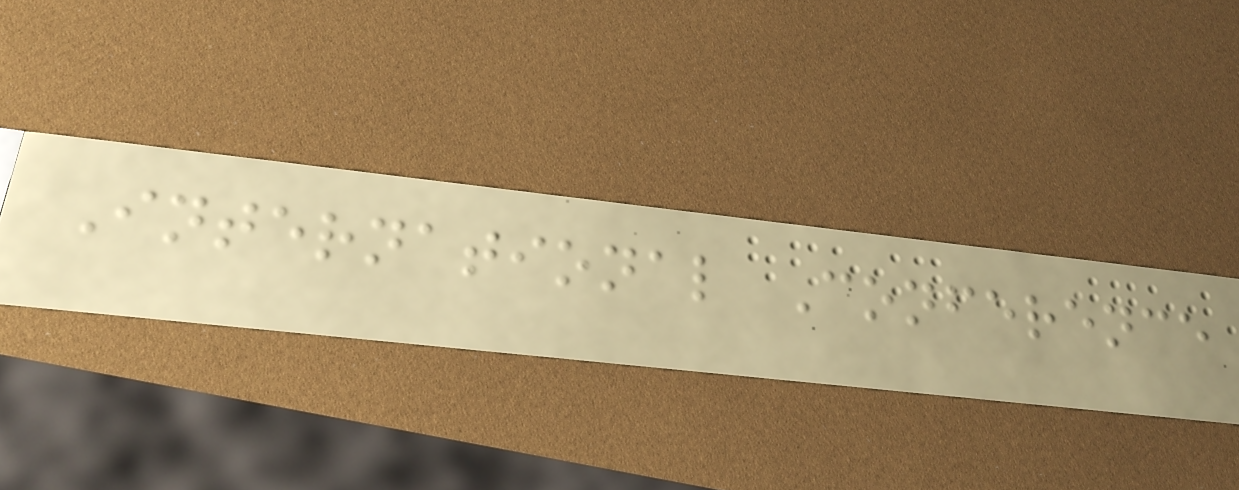International Conference
